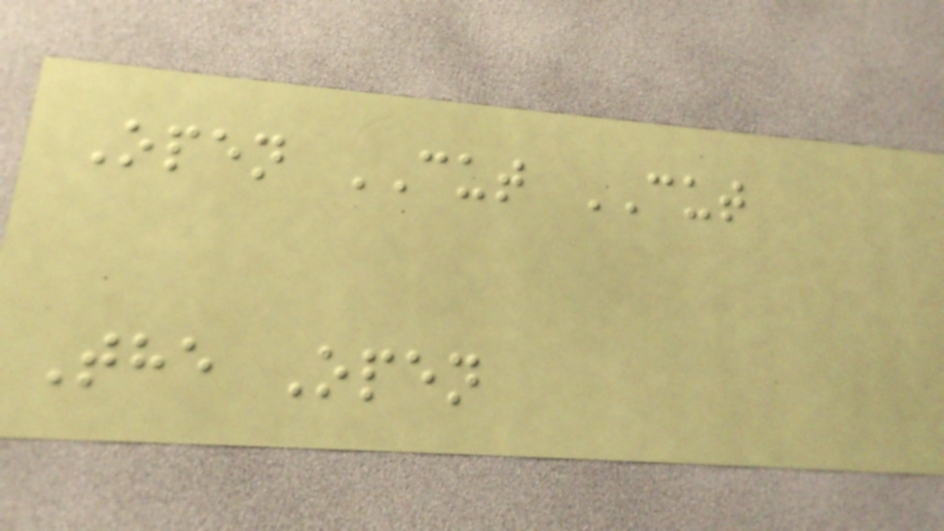Open CUT CUT
The Open
